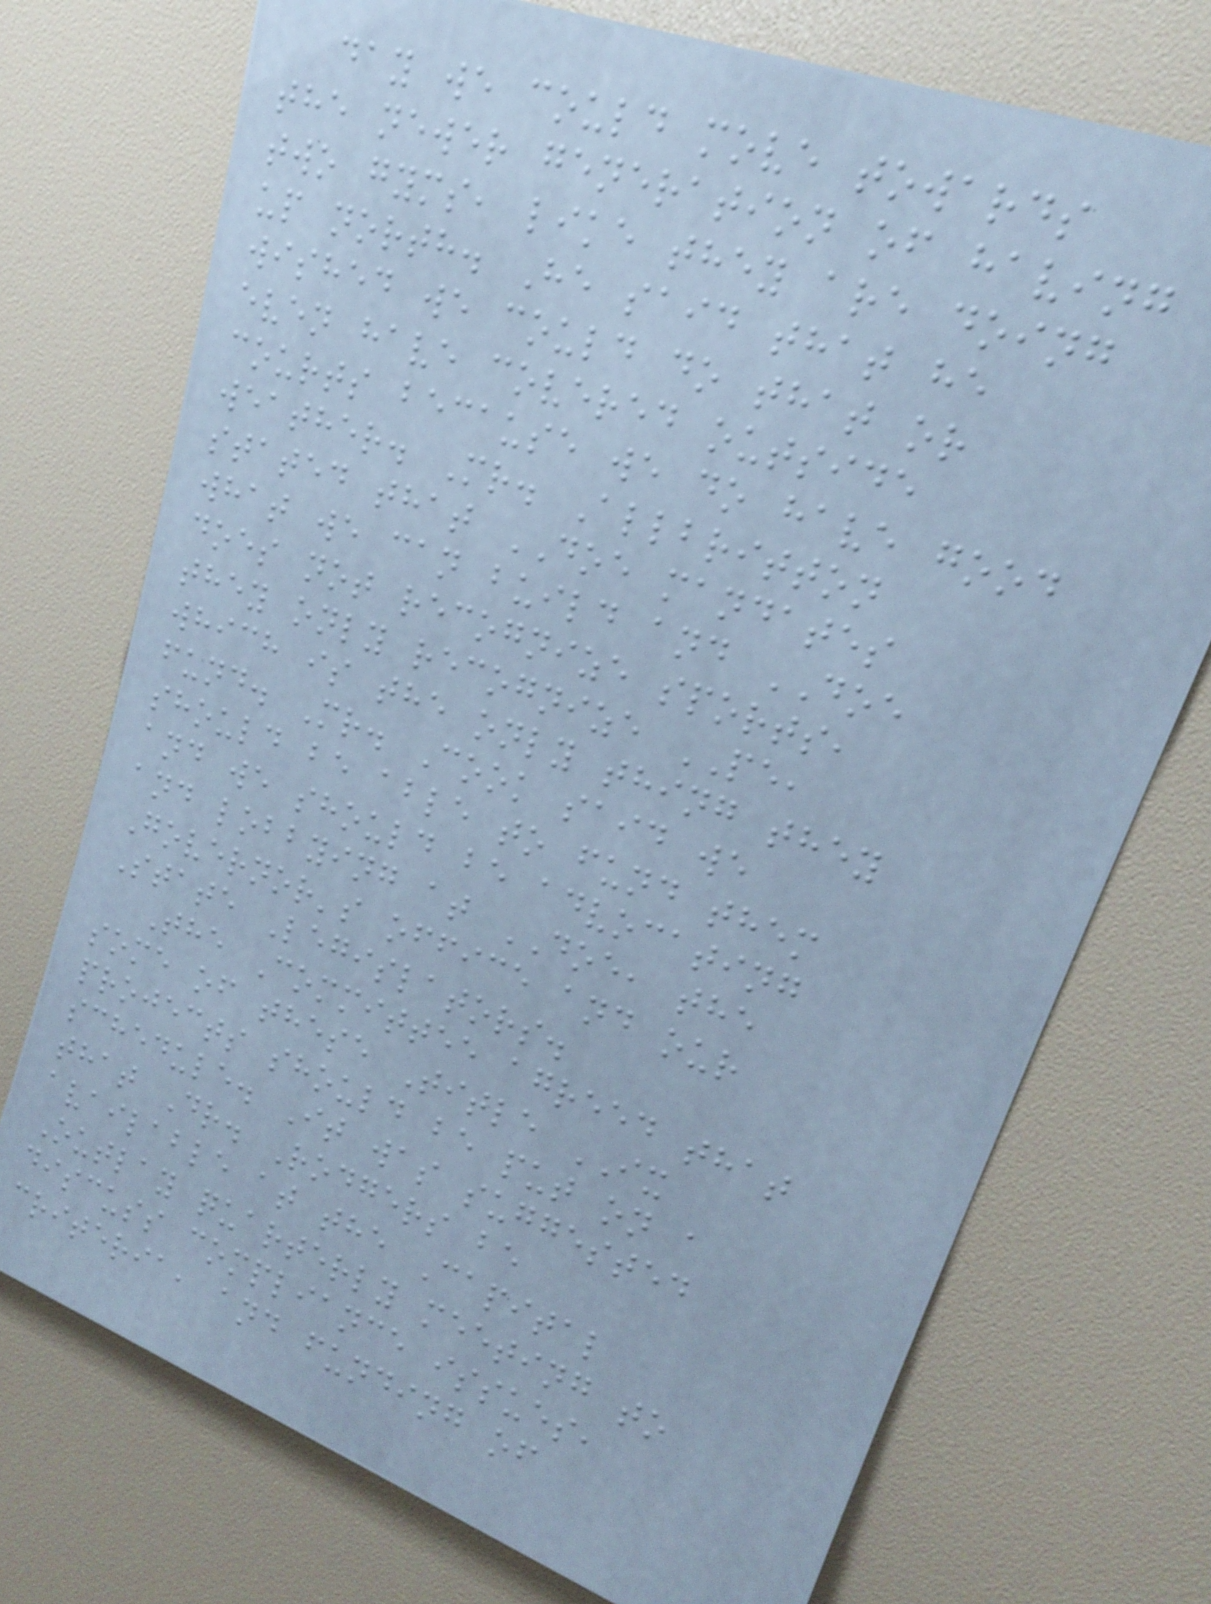day we could move towards
the newer generation of having
two gyms, like they are doing
up north. He said that he
wished we could do that or
even have covered outside
courts because we do have good
weather. Mr. Allbritton
stated that DOE mandates
what we can build and DOE
does not recognize sports,
they only recognize PE,
which is the only thing they
fund. Mr. Cook said we
should be able to fund them
and we should be advocating
and lobbying at DOE, the
Governor's office and our
State Legislators.
The Committee agreed that
some of these Title IX
projects should be put on a
schedule. It was suggested
that Dr. Rodgers be
available at the Capital
Outlay quarterly meeting to
discuss compliance issues,
criteria, and funding of
